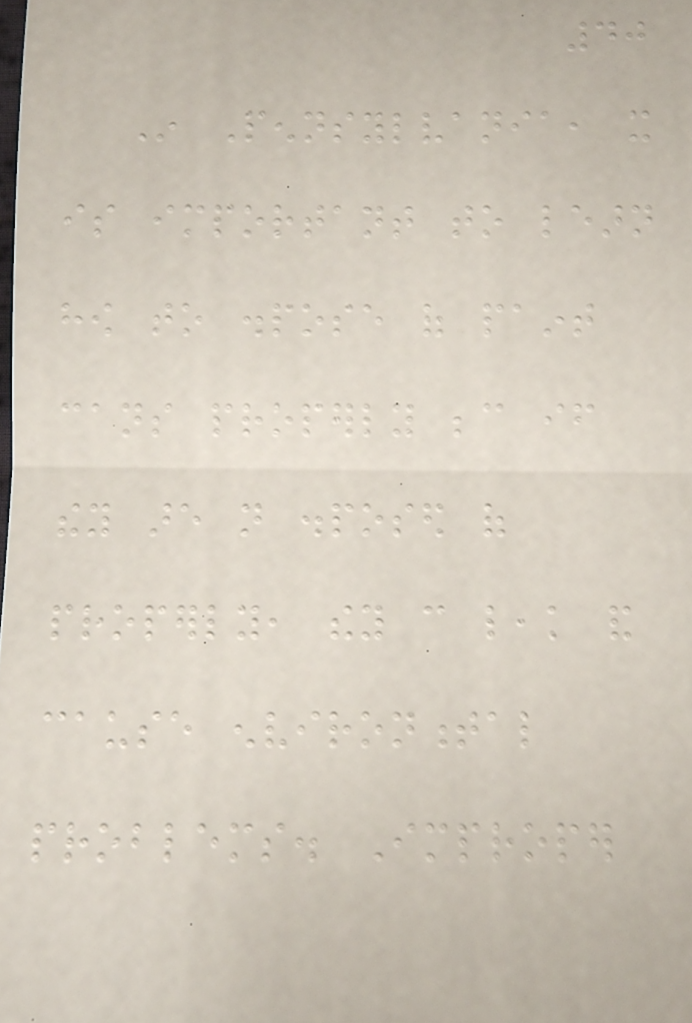40
In Pennsylvania, it
is important to learn
how to dispose of paint
cans properly because if
they are not disposed of
properly, they can leak and
cause environmental
problems. Improper
